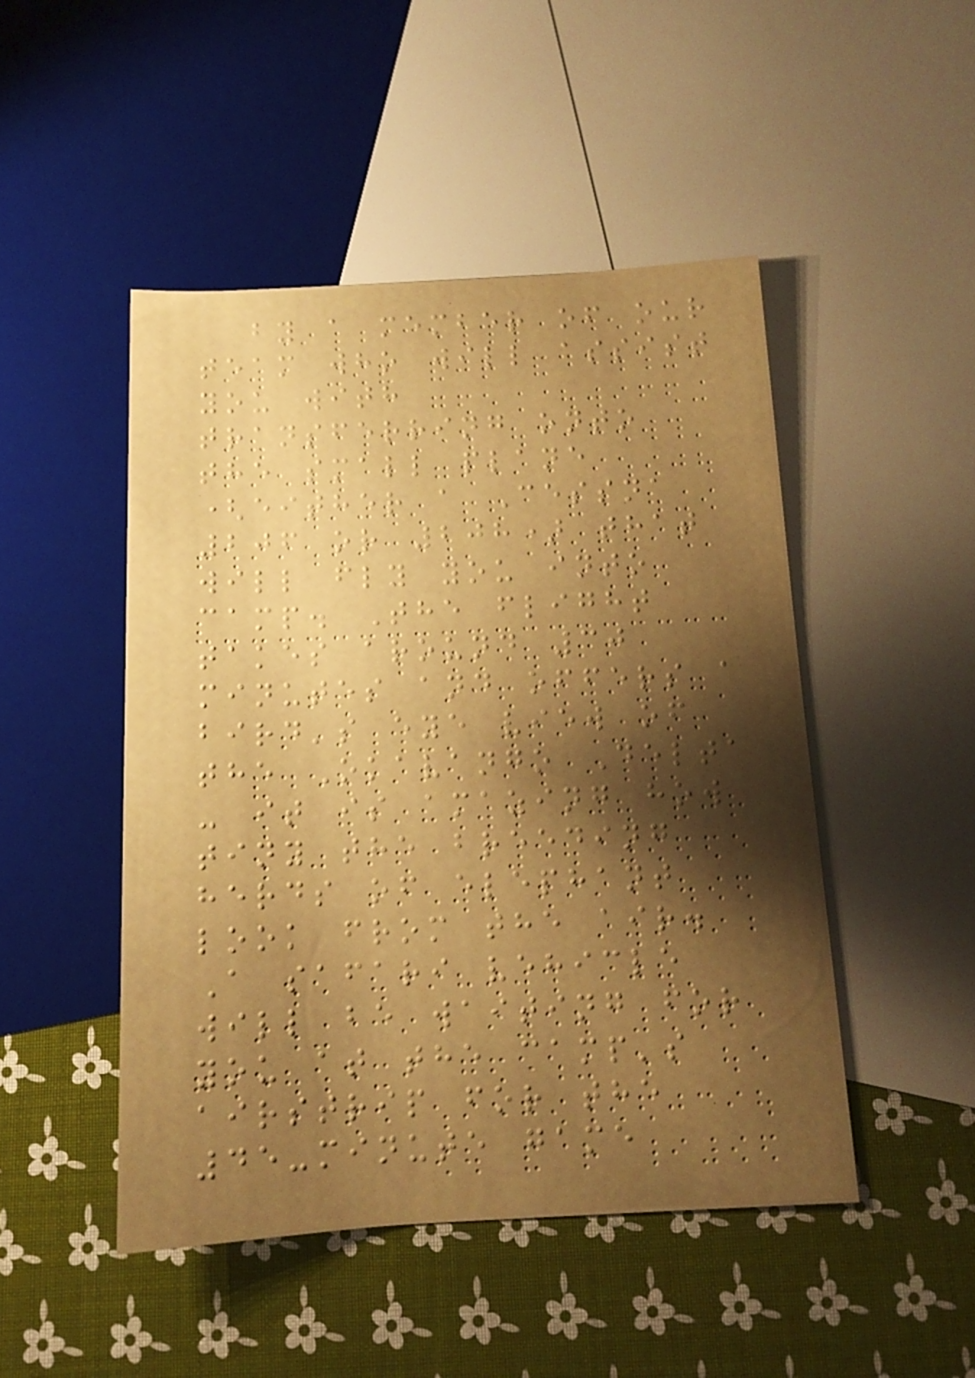by a member of our
team who will assist
you with
transferring onto
the small plane
(either a Cessna
206 or 208) that
will fly you into
camp. The flight
takes around 30
minutes and offers a
bird's eye view of
the Okavango Delta
- it is amazing how
tiny the breeding
herds of elephant
look from the air.
A safari vehicle
will be waiting for
you at the camp's
airstrip for the
45-minute game
